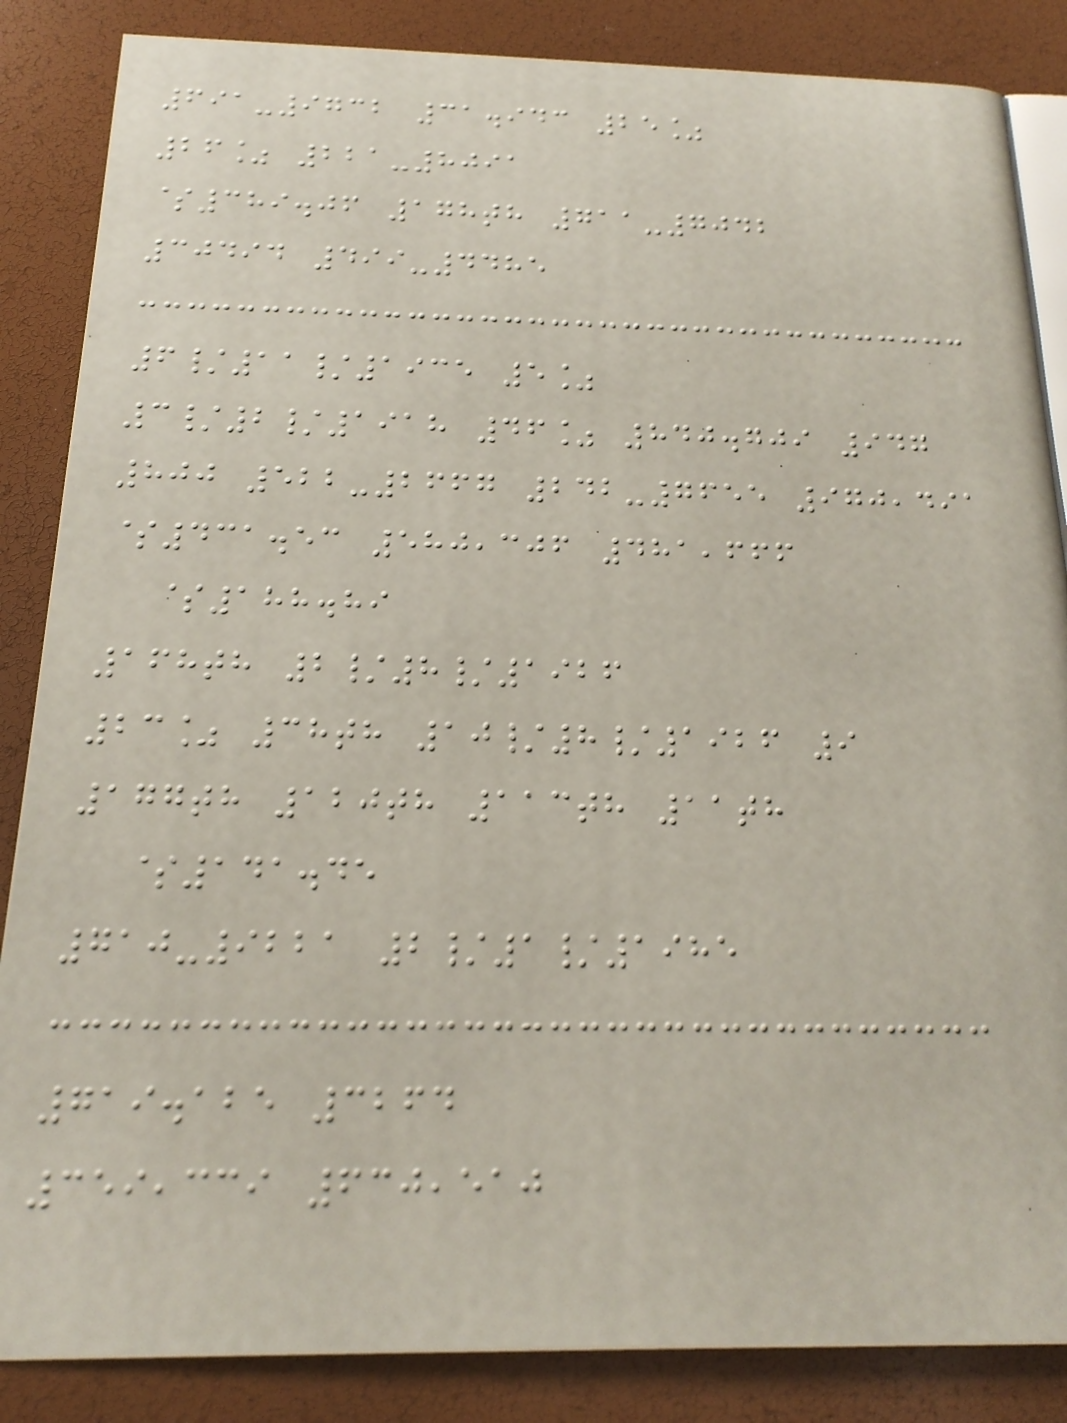691-9732 31.943 25%
26% 221-8091
$389.06 178th 711-7042
30494 499-4485
6/11/1935 5%
3/2/1918 46% 840.709 947
800 522-2667 242-7655 970,491
$431.53 580,306 481,666
$188.89
168th 2/8/1926
23% 38th 10/8/1926 9
177th 120th 113th 11th
$141.45
710-9221 2/1/1985
719.125 3264
359,339 630,510
